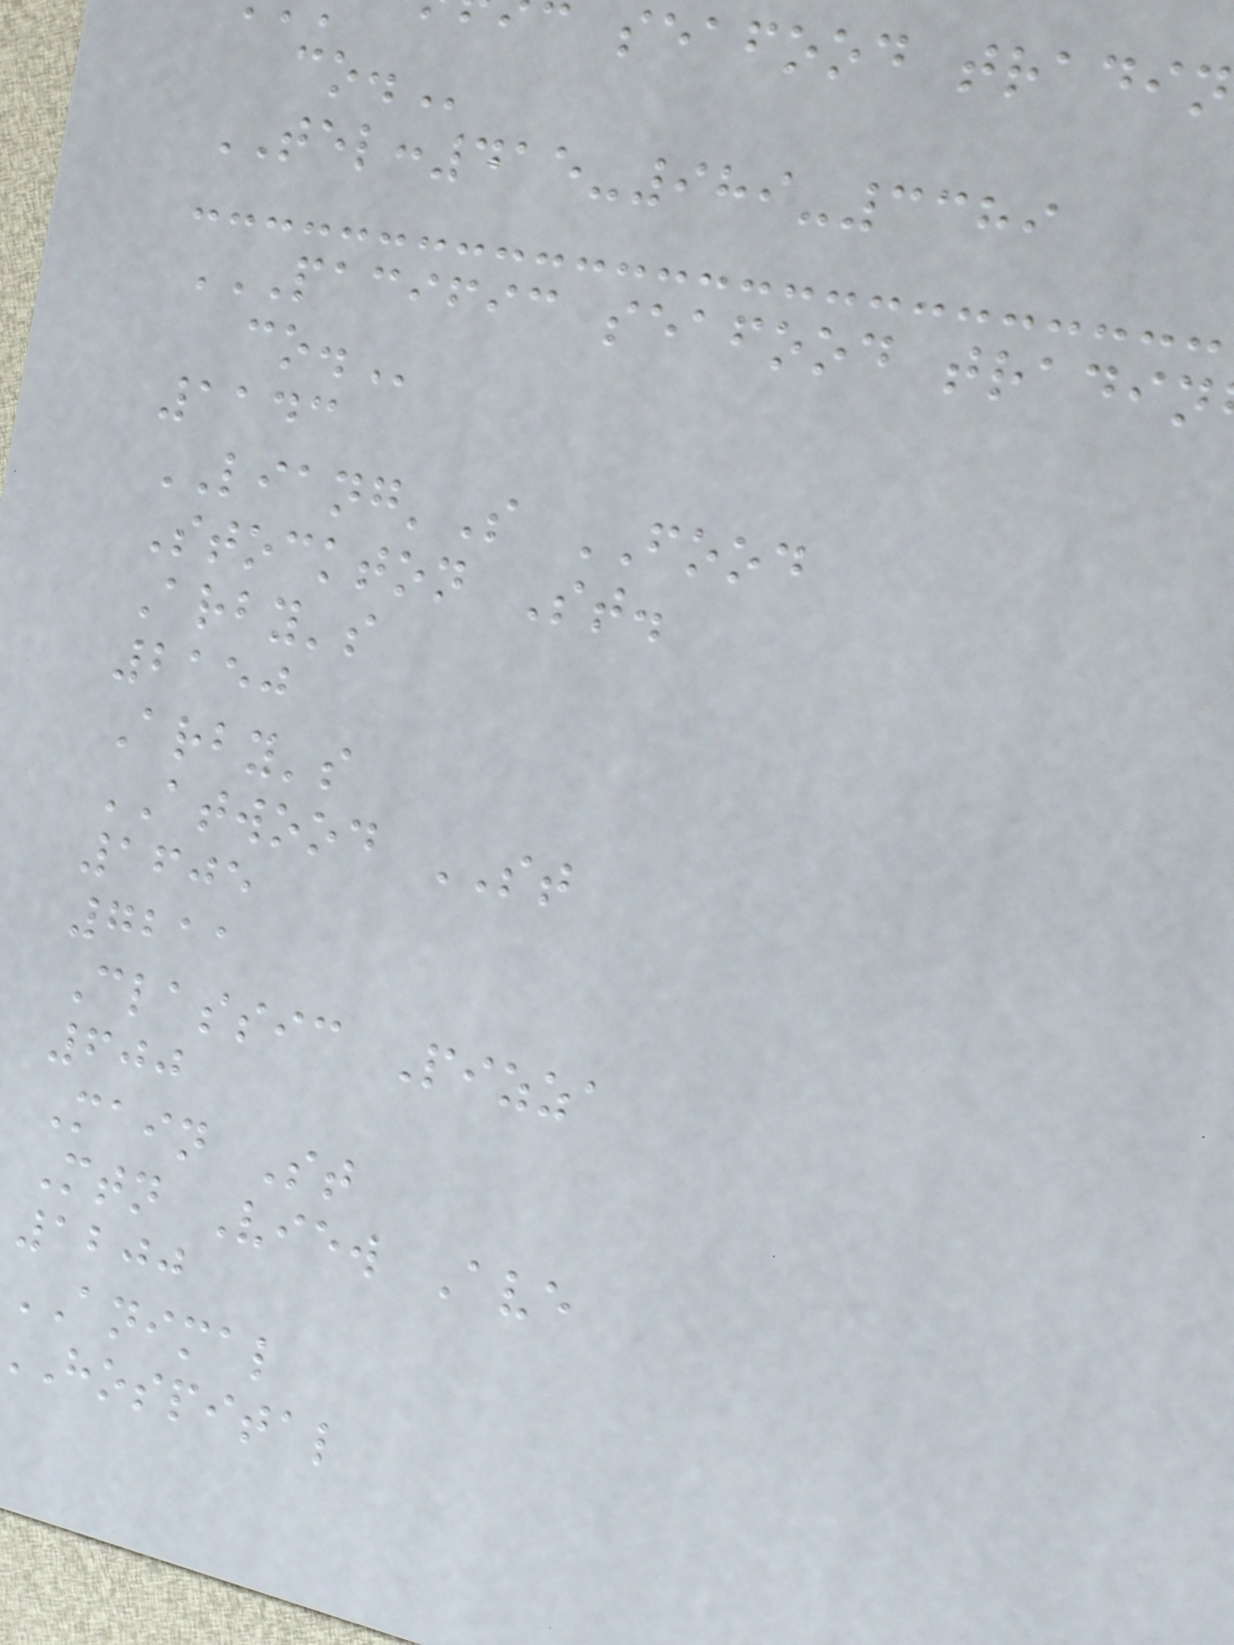seafood
TEL:415-989-3389
1143
LIANG'S FOOD
Stockton St.
Arby's
2150
Arby's
ATWOOD ST
1605
7211
Classic Pizza
600
Main St
Mtn View Ave
1200
ANIMAL
hospital
